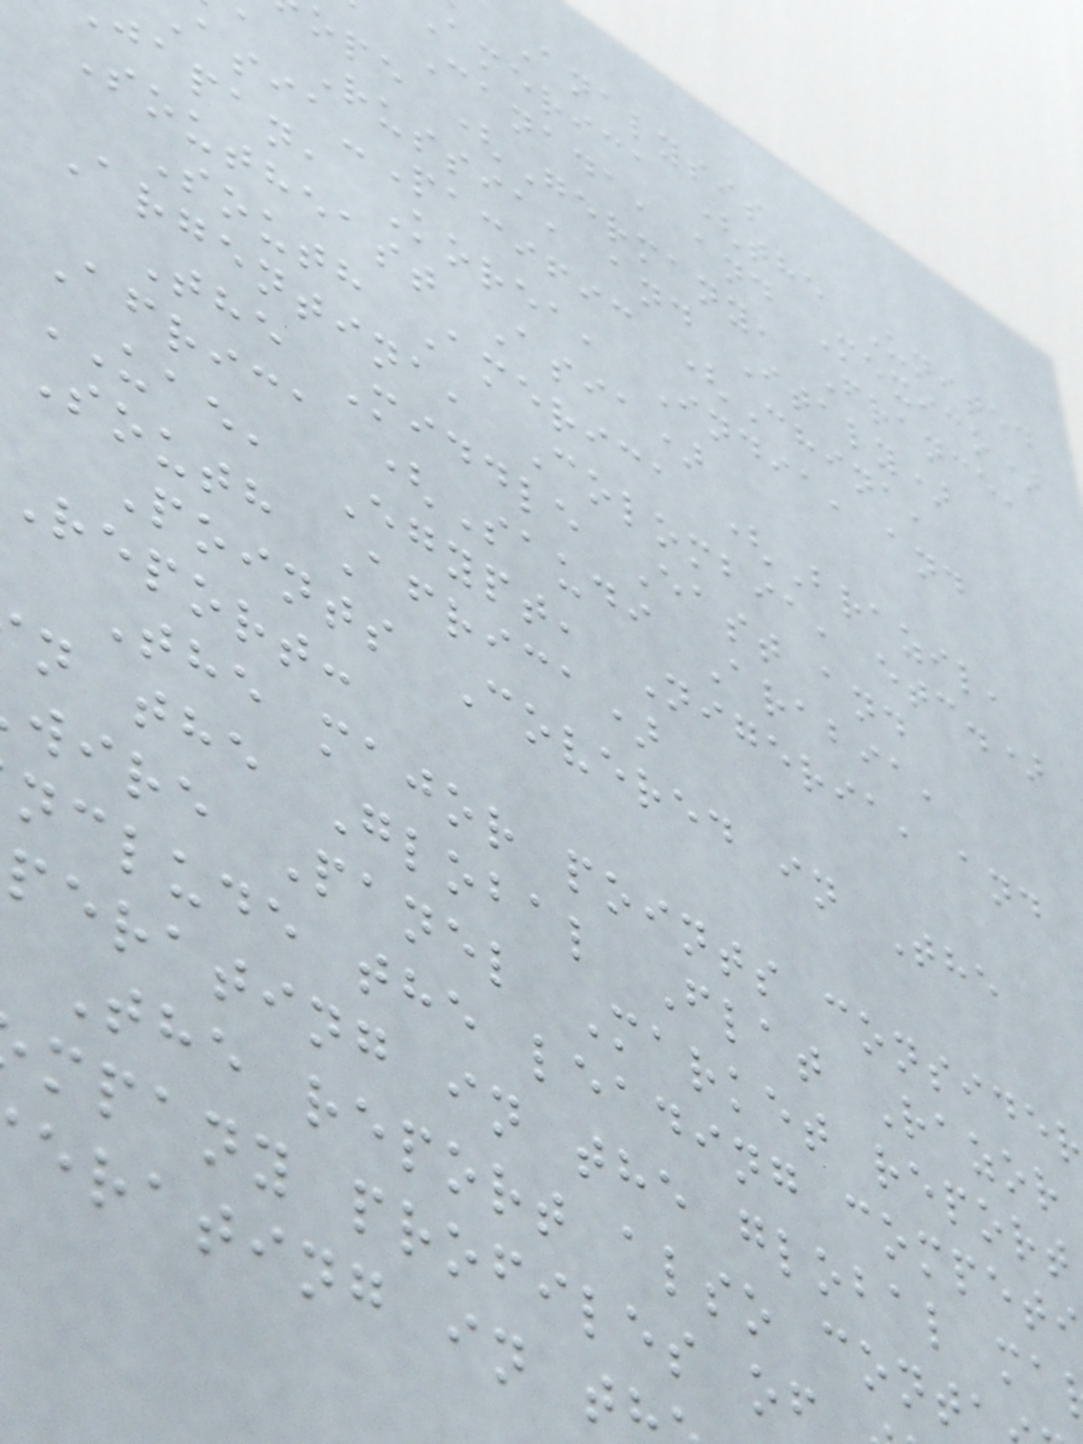Analysis
america (the United
Canada, and Mexico)
ope (Germany, France,
Russia, and Italy)
sia-Pacific (China,
japan, Korea, India, and
Southeast Asia)
South America (Brazil,
Argentina, Colombia, etc.)
The Middle East and
Africa (Saudi Arabia,
UAE, Egypt, Nigeria, and
South Africa)
Points Covered in The
Report:
The major points consider
n the Global Flat Razor
wire Panel Market report
nclude the leading competi
perating in the global ma
The report also cont
mpany profiles of
erating in t
